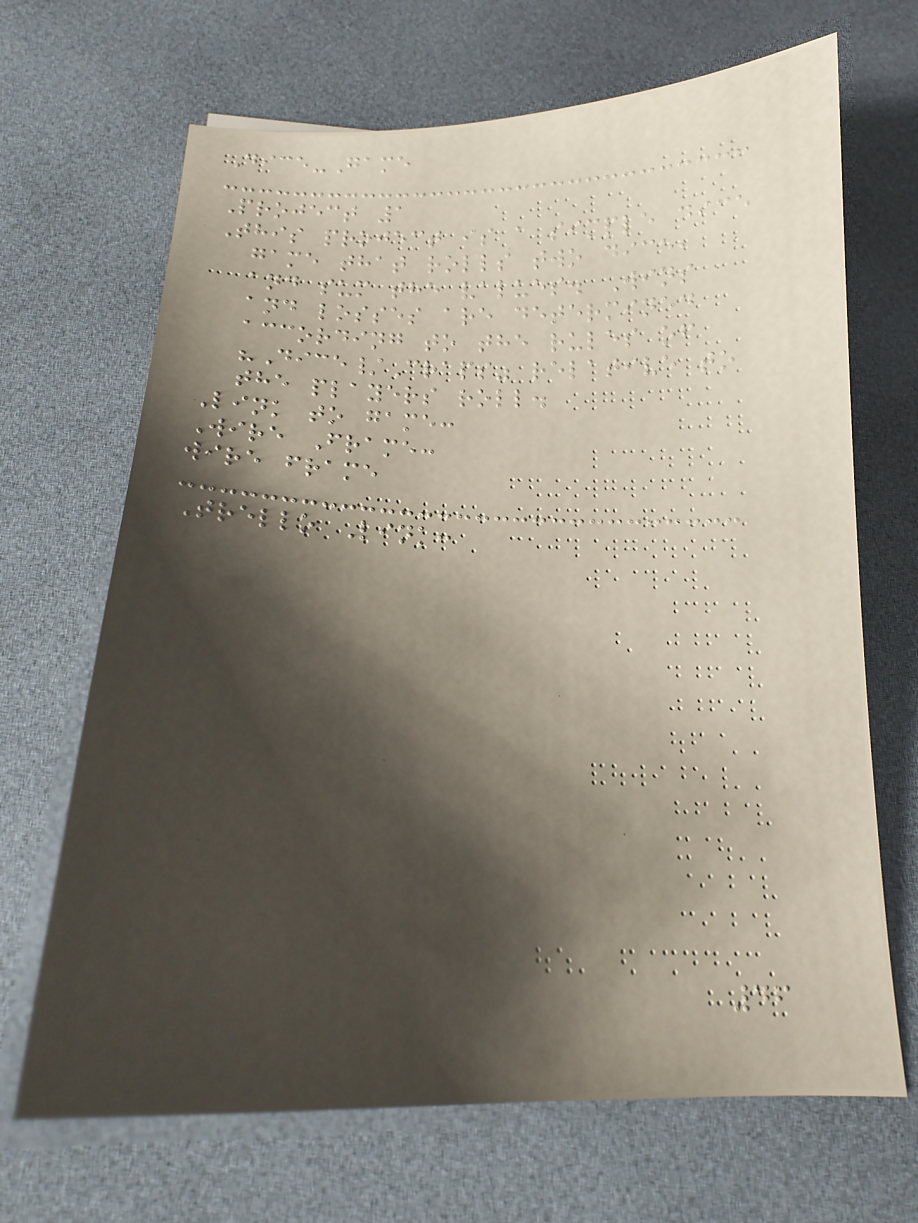Dice-Game
Project 1
This project is a simple dice
game that rolls two dice,
and sum the values. Wins
and losses are determined
according to the rules of
"Dice/Craps" relative to
the players roll.
Link to game:
Wire Frame:
wire frame
Trello Link:
46
